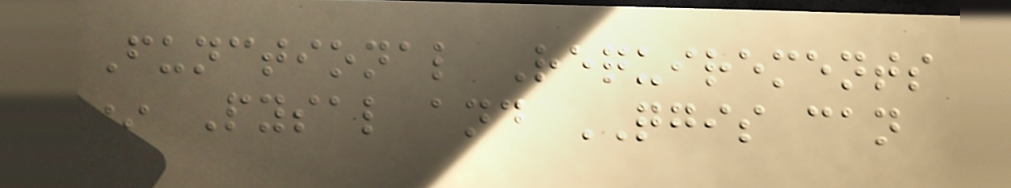Functional Requirements
* Pysal and QGIS can
